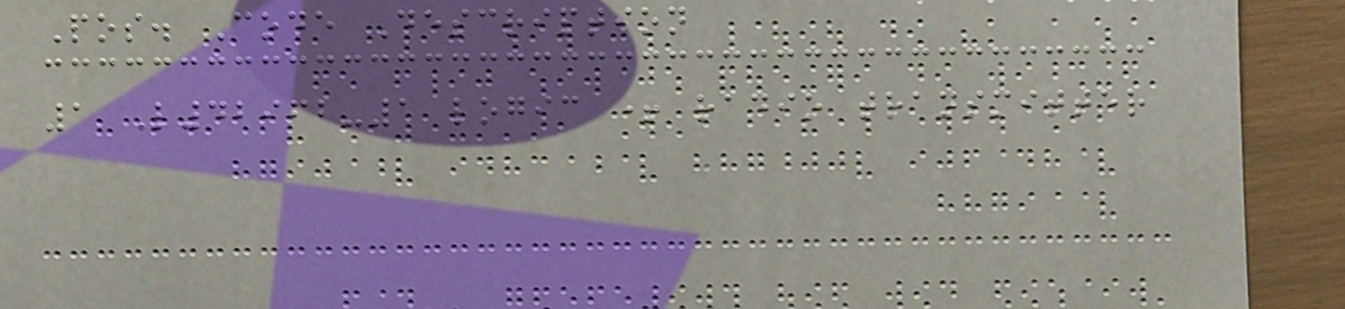Pos. Code Description
1 L42962-1 logic + radio transmitter
